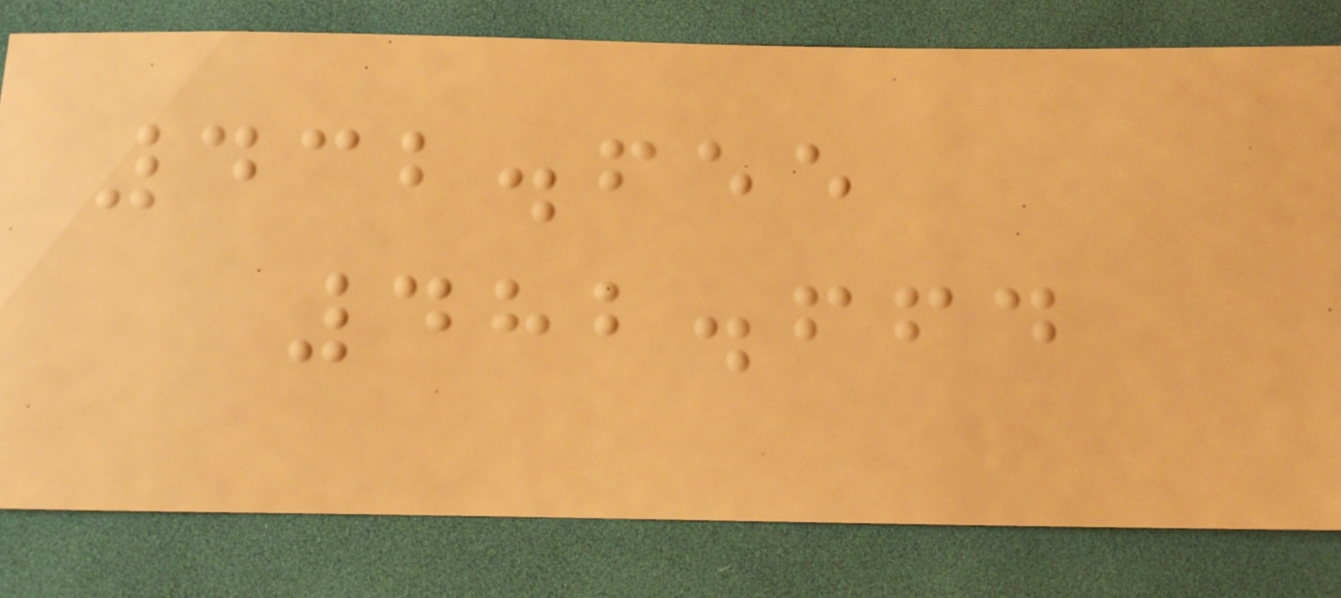432.655
482.664
